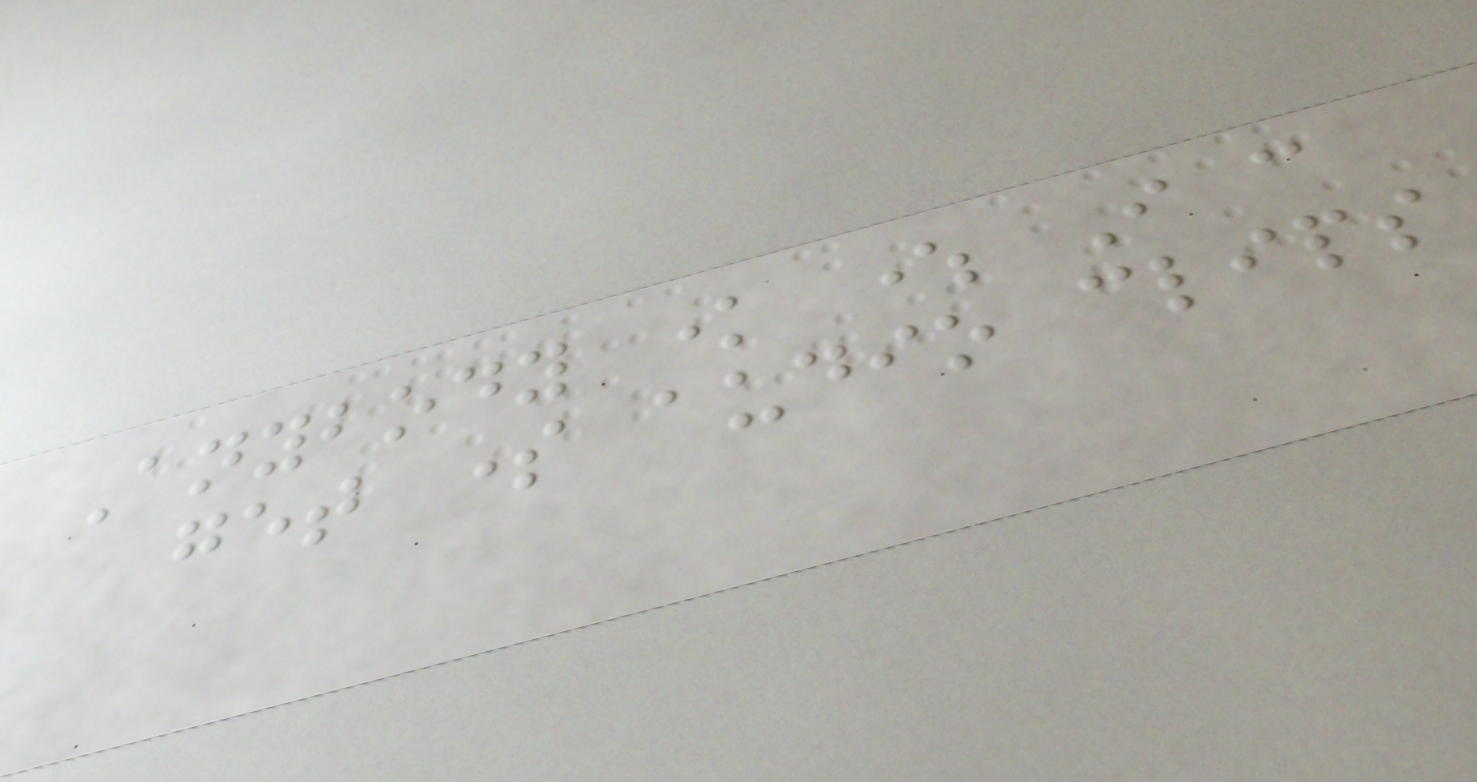Anybody know where I can
get some audio clips
